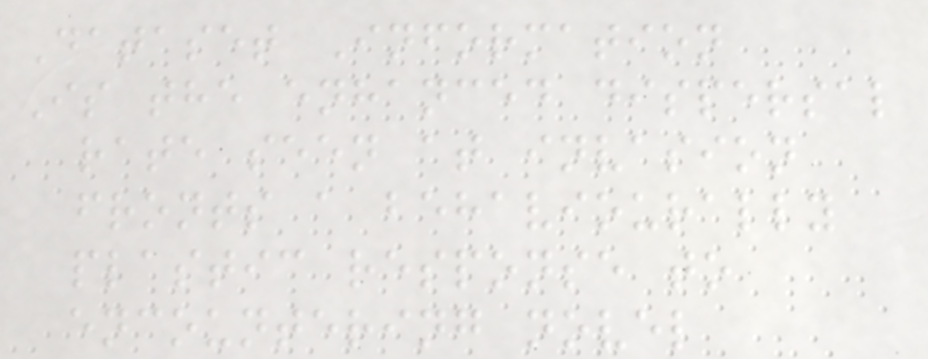Dataset Information
Is the enhanced dispersal
rate seen at invasion
fronts a behaviourally
plastic response to
encountering novel
